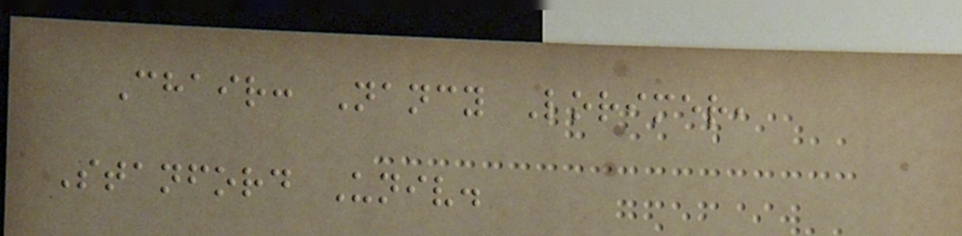Chair: Nancy Lorimer,
Stanford Univ.
